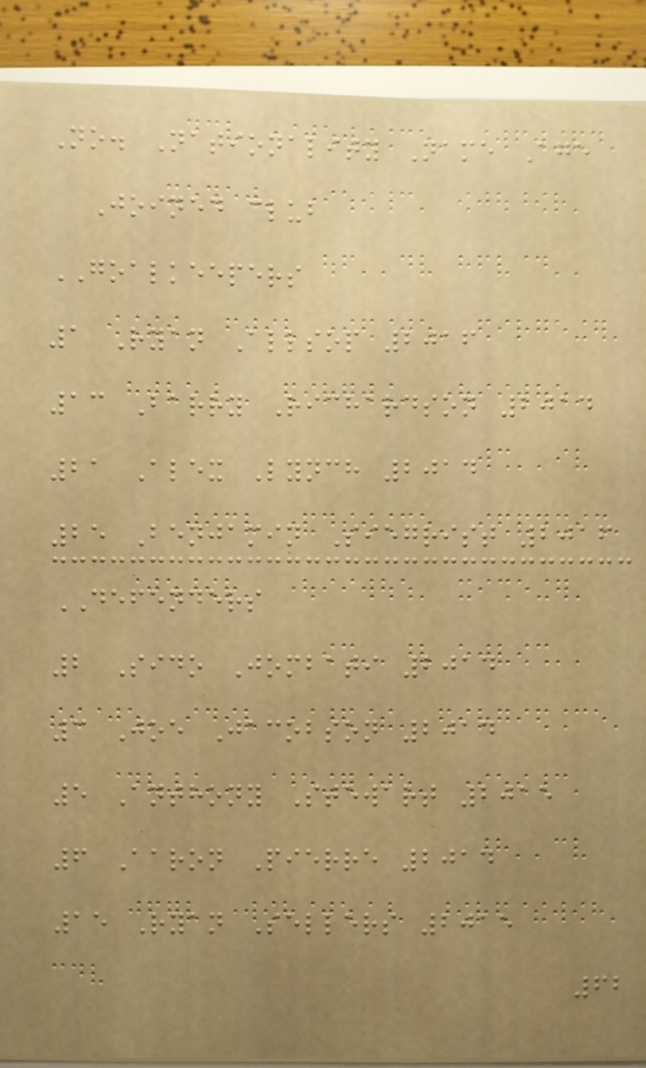No. Nationality Name Age
Joined club
GOALKEEPERS
1 Ryan Allsop 2016
13 Barry Richardson 2014
21 Alex Lynch 2014
25 Benjamin Siegrist 2016
DEFENDERS
2 Sido Jombati 2014
3 Joe Jacobson 2014
5 Anthony Stewart 2015
6 Aaron Pierre 2014
15 Ryan Sellers 2015
62
